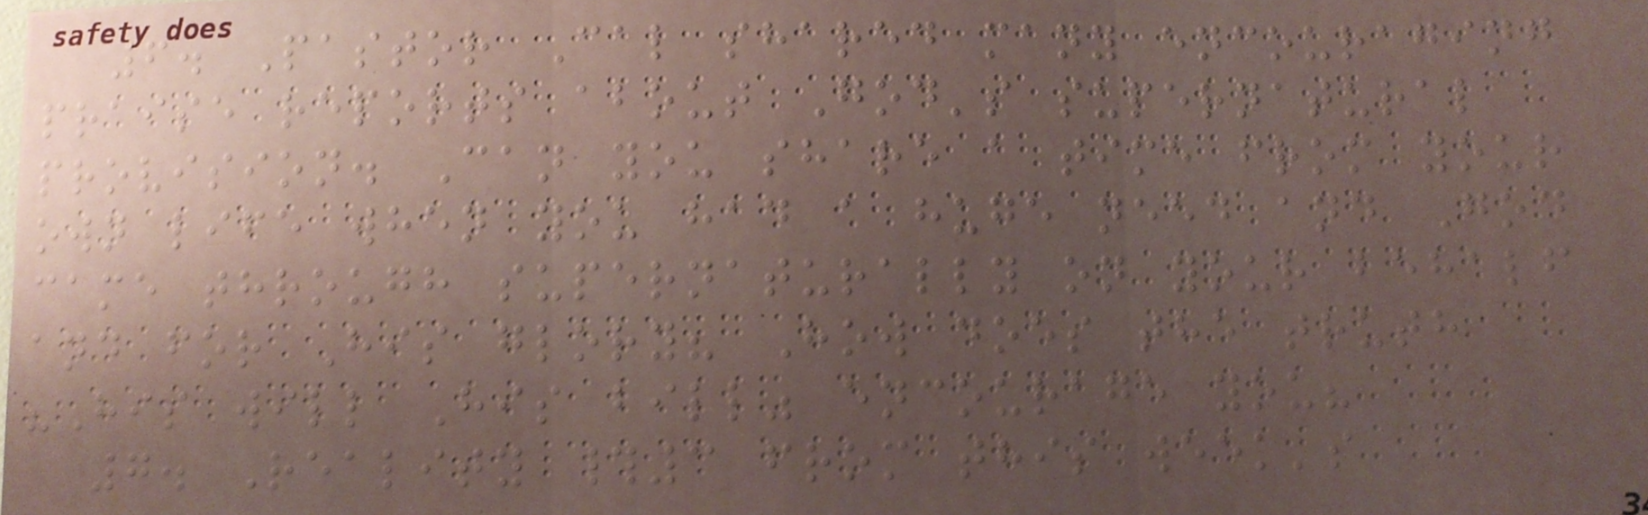6. Pastor Cal shared many encouraging
praise reports about God's supernatural
provision. Can you share a time from your
own life when you had a huge need and God
came through supernaturally on your behalf
and for His glory? How does the truth
"His will His bill" encourage you?
7. Reality #3 from this week's
